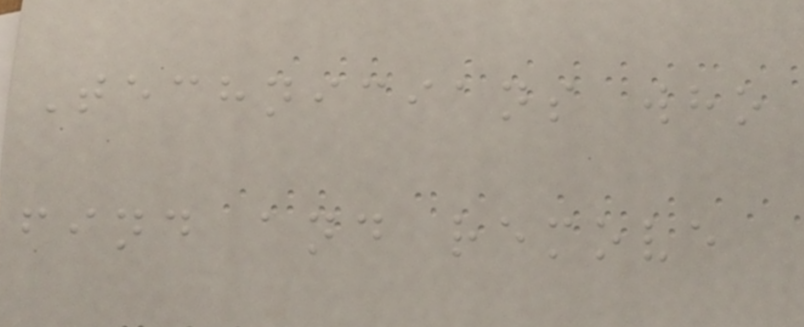Technicians who
find and remove
